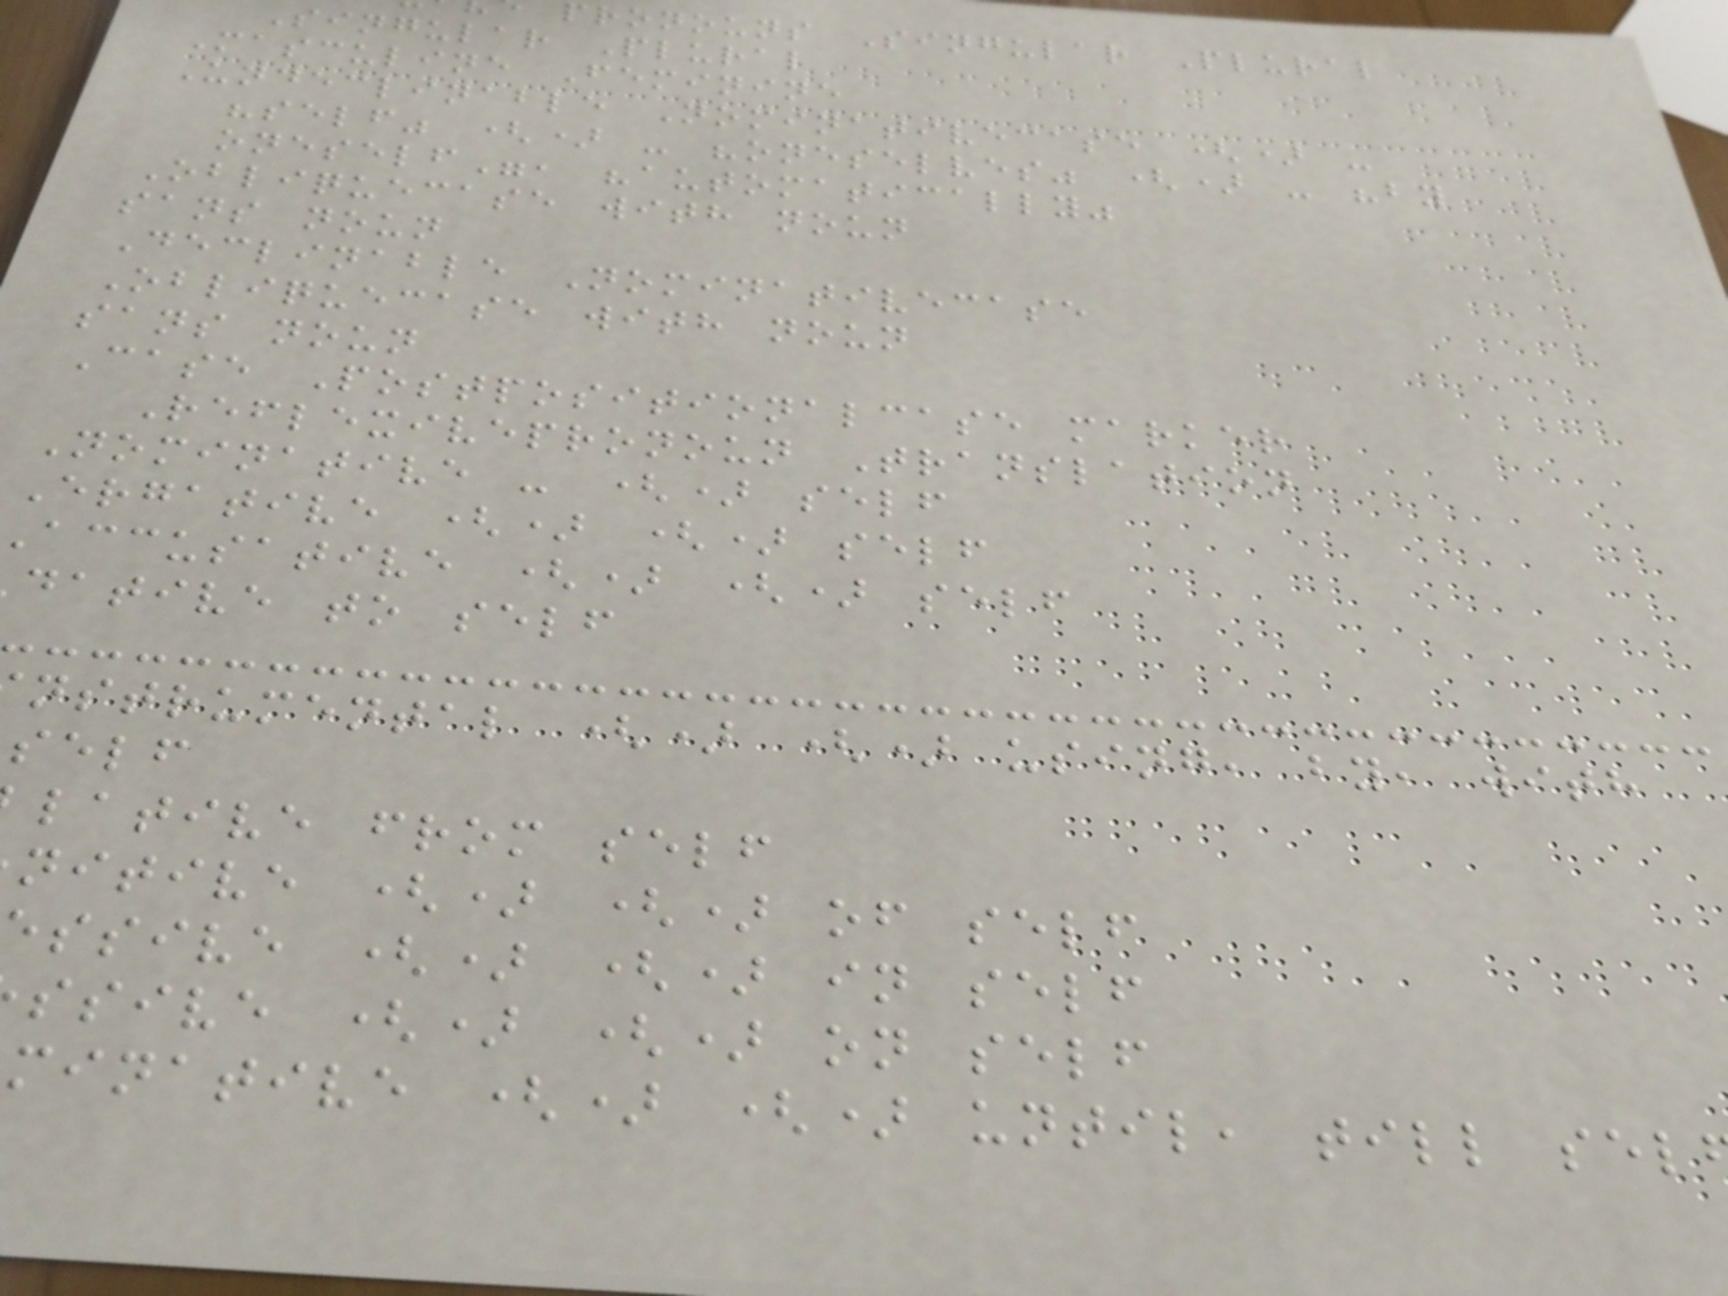pronouns Singular Plural
Singular Plural
Masculine Feminine
Undeclinable Nominativecase () -
"self" () - "oneselves" () - "by
oneself", "automatically"
Obliquecase with noun
sans noun
Declinable Nominativecase
Obliquecase with noun
sans noun
Case Postpositionalcase marker
Reflexivepronoun Translation
Nominative - () self
Ergative () () self
accusative () () self
dative to self
nstrumental () () using, by, with
self
lative from self
nitive () () of self
ssive () () in self
ssive () () on self
minative () () until, till sel
